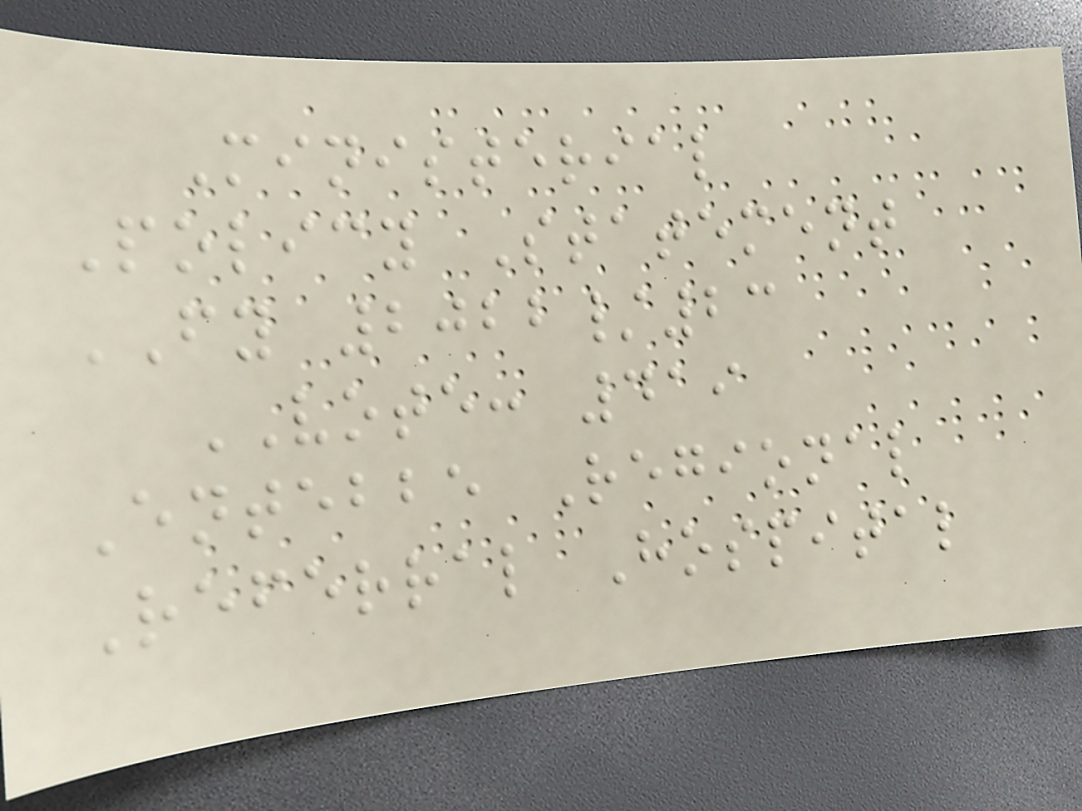Ministerial
Policy Statement
FY 2022/23
VOTE: 419
Entebbe Regional
Referral Hospital
